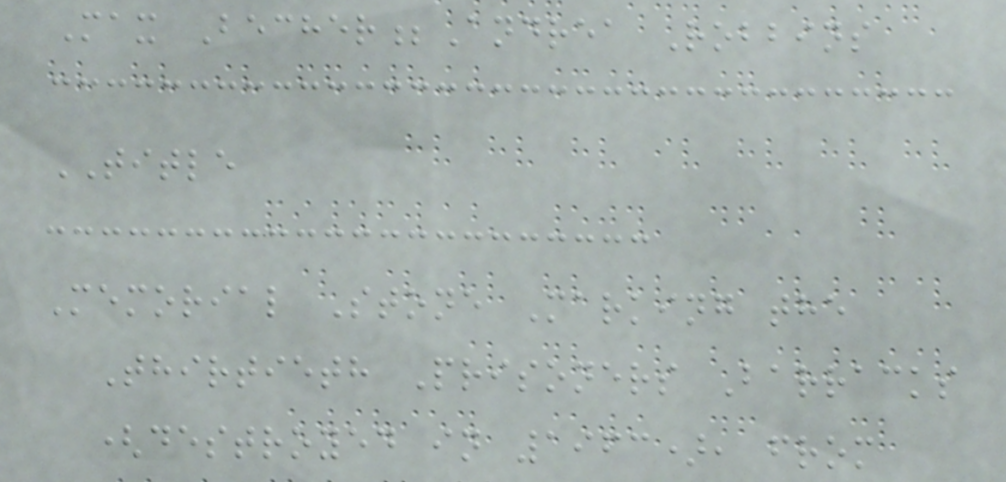Max Becher;Andrea Robbins
TITLE
Memorial Stone Marking the
Thirtieth Prisoners Barracks
(destroyed in 1963), from
